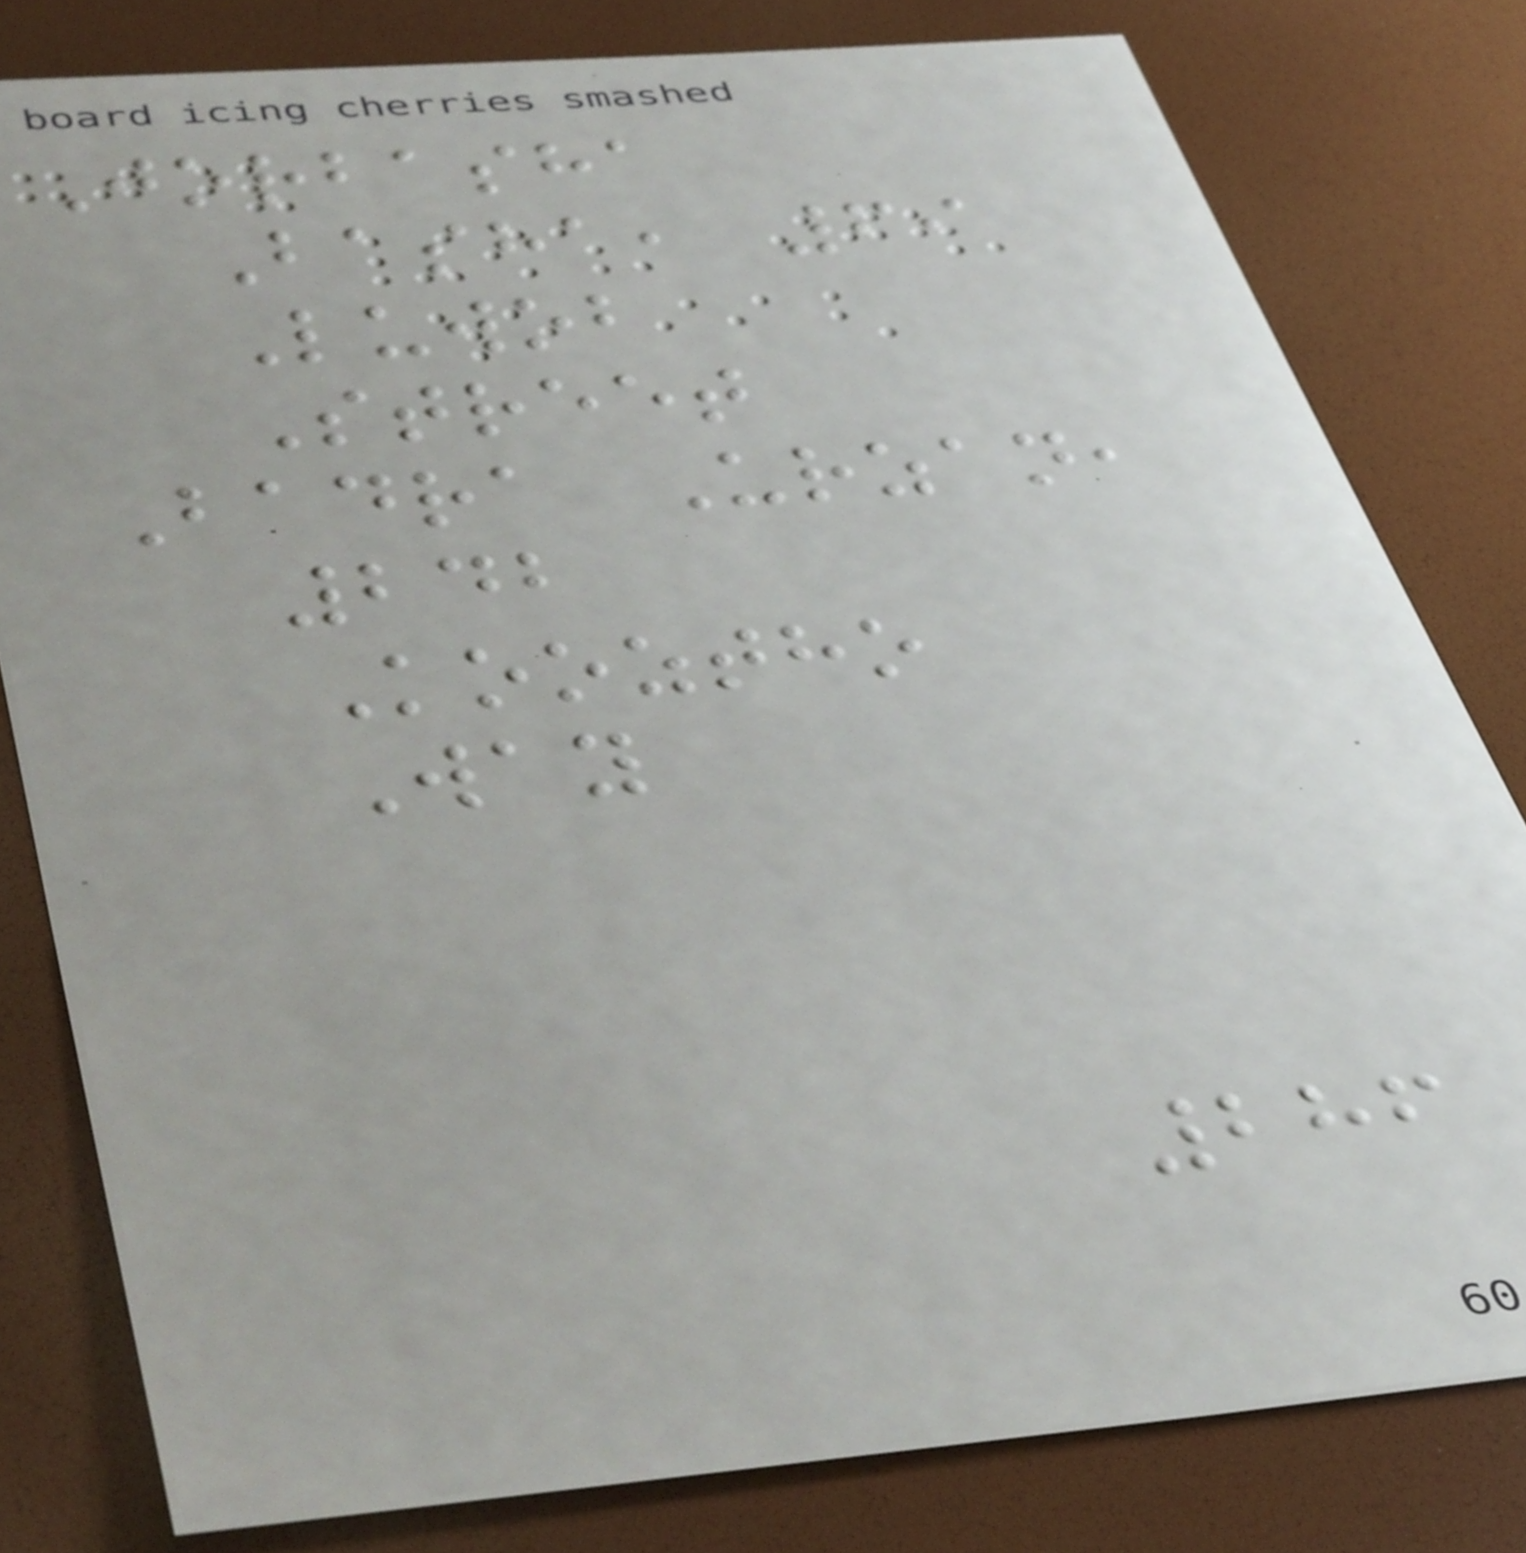Jorbasha
Basha, 69
Luwob
Street
Badra Urzan,
242
Kooztho
Way
286
